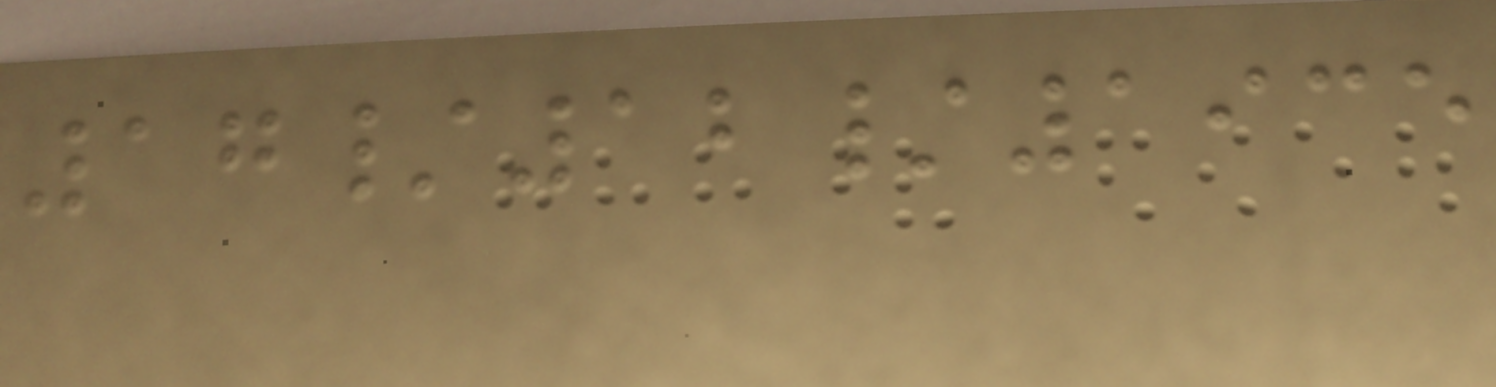17/12/1935
